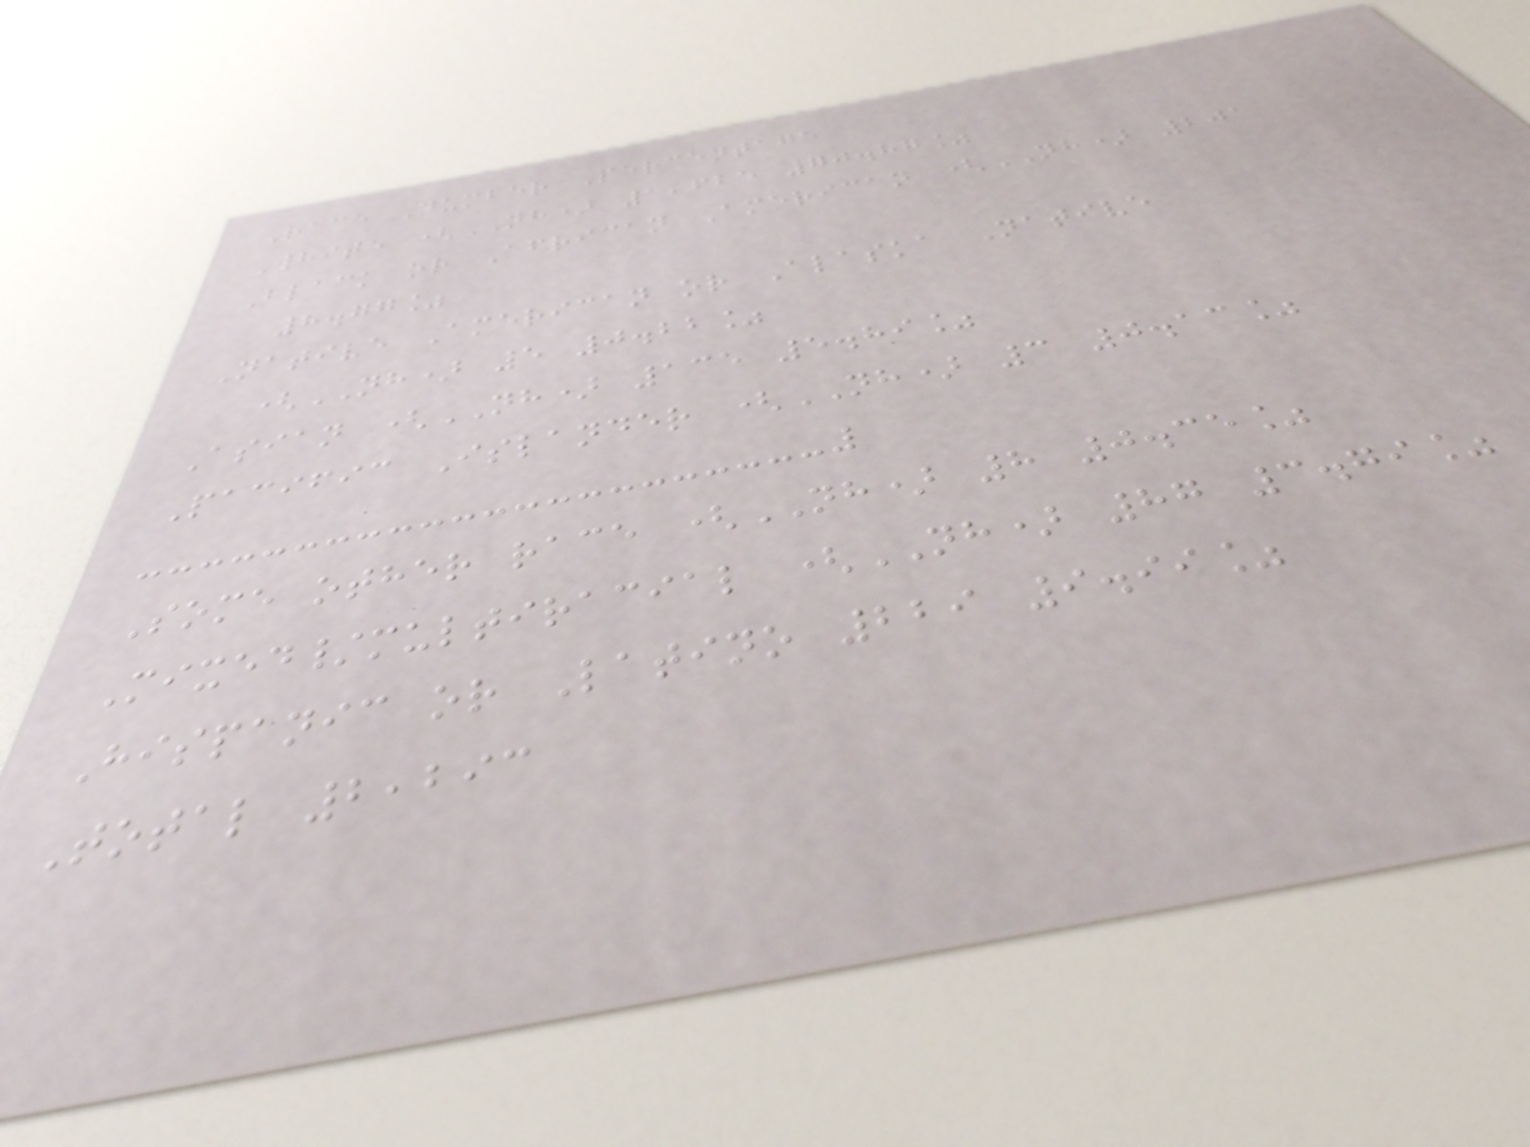Race Number Percentage
White (NH) 1,625 70.87%
Black or African American (NH) 201
8.77%
Native American or Alaska Native
(NH) 5 0.22%
Asian (NH) 135 5.89%
Pacific Islander (NH) 3 0.13%
Some other race (NH) 8 0.35%
Mixed/multiracial (NH) 87 3.79%
Hispanic or Latino 229 9.99%
Total 2,293
